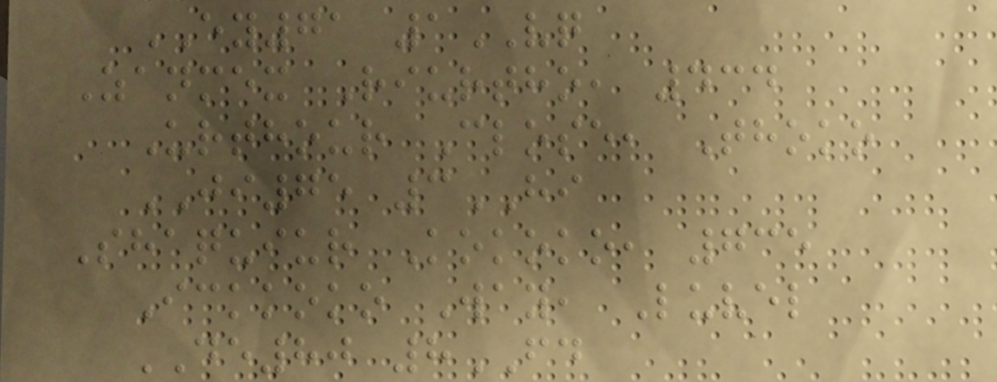EY71 1VQ
Zanmex Riurtho, 434
Urthour Close, Thoko
JI75 3HI
Shaquiur Kokoko, 735
Ickkoko Way, Luvel
DE80 8FD
